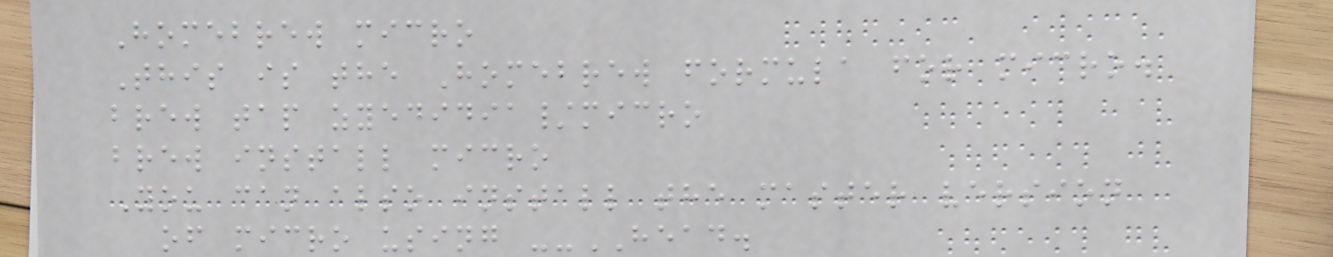Homebrew micro
This is the Homebrew formula for micro.
brew tap zyedidia/micro
brew install micro
You can also install the master version
of micro using --HEAD.
